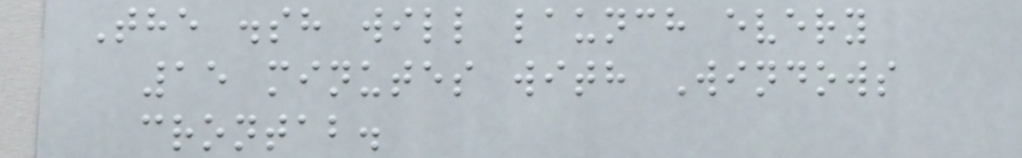The .sh will launch every
15 minutes with Windows
crontab.
